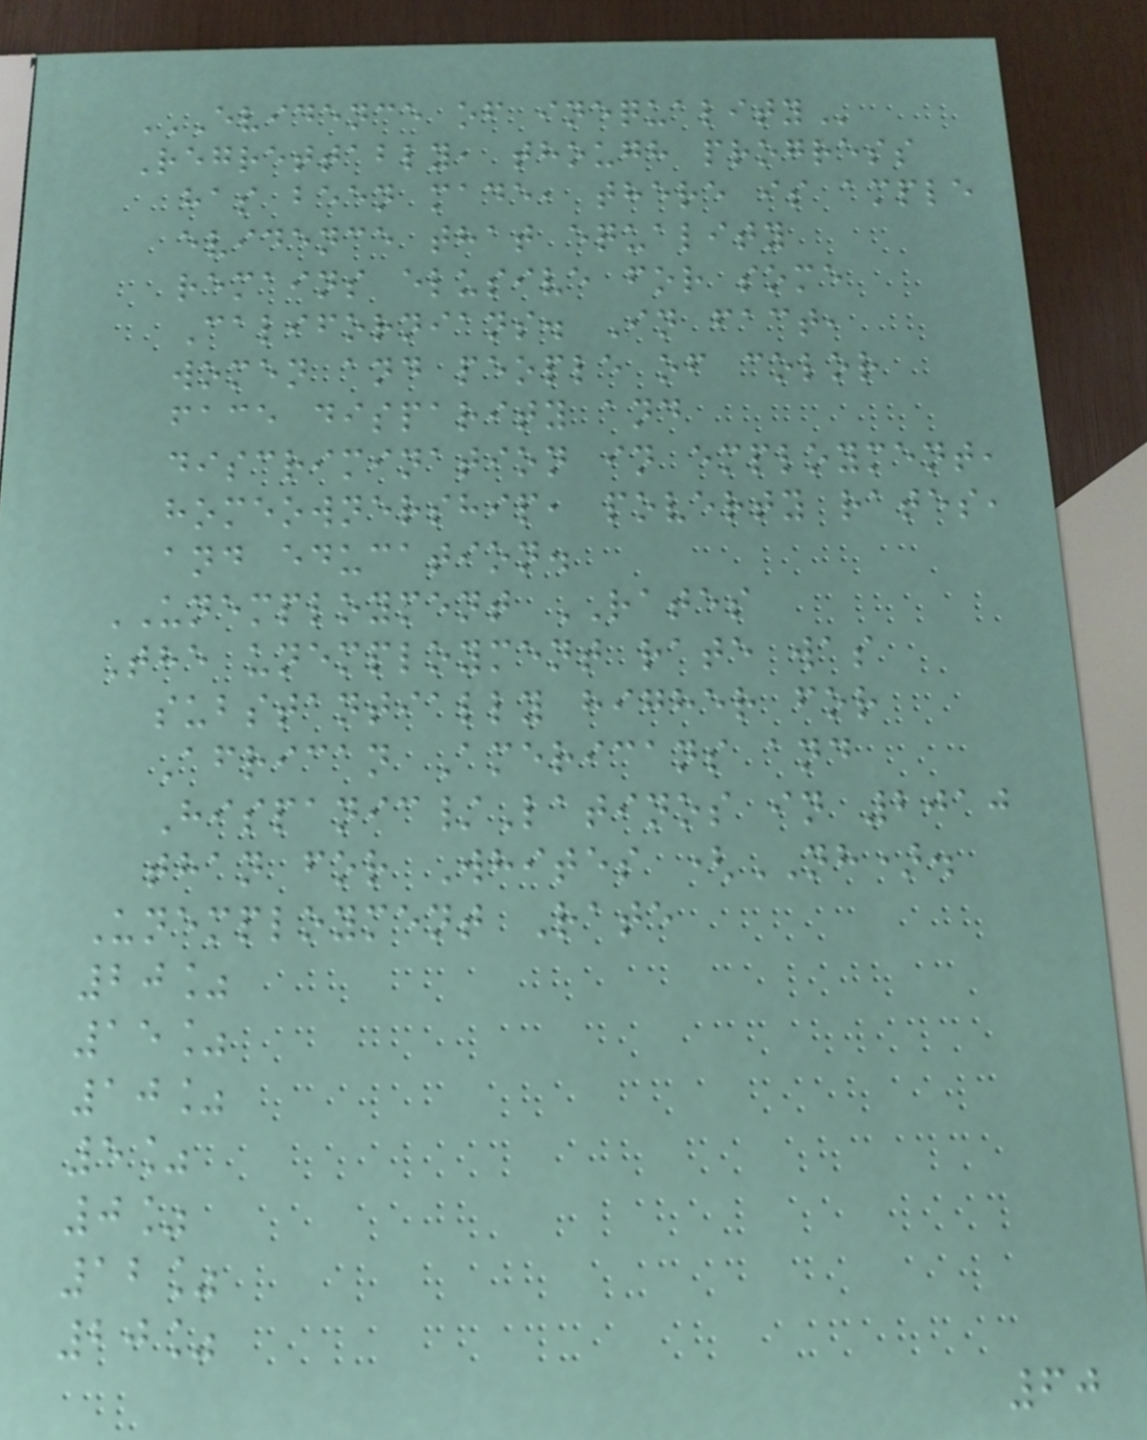EVIDENCE OF INEQUALITY
Regrettably, though progress
has been made, there is ample
evidence that equality
remains elusive for some
Californians. In fact,
women and people of color
face disparity and
discrimination in employment,
homeownership, poverty rates,
and education.
UNEMPLOYMENT RATES
The unemployment rate was
substantially higher for
African Americans and
Hispanic/Latinos in 2010
than for Whites (NH).
Unemployment Rate
20%
15%
10%
5%
0%
12%
20%
60
